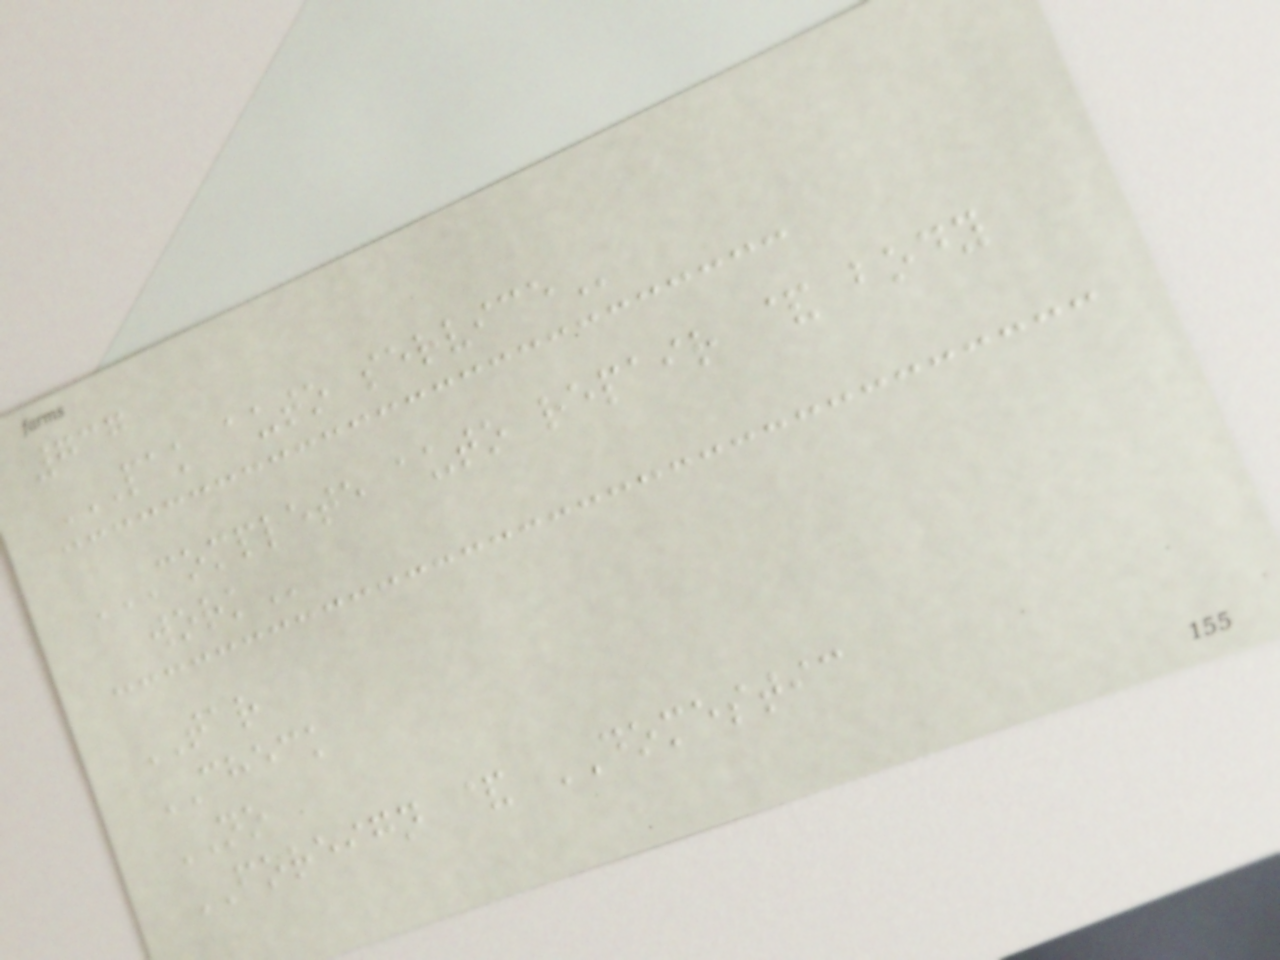737
PAK AUTO SERVICE
COMPLETE AUTO REPAIR & BODY
WORK
TAR
CHECK
NO
FOREIGN & DOMESTIC
